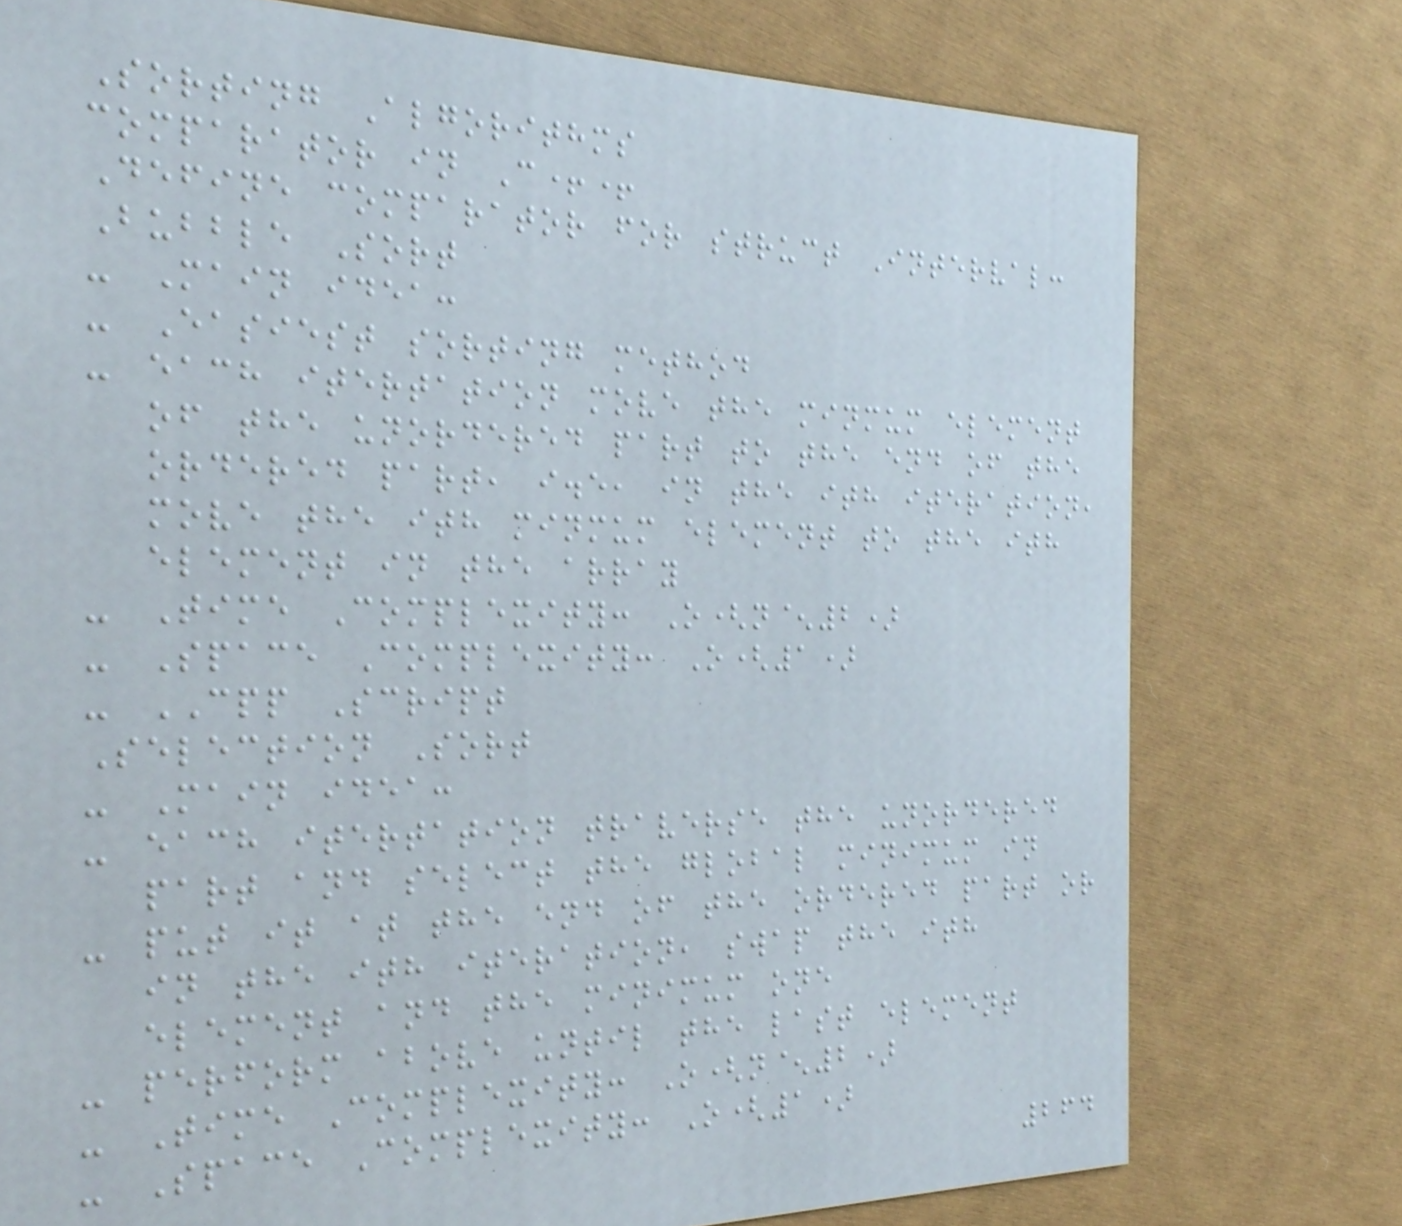Sorting Algorithms
comparator in C++
Define comparator for struct Interval:
Bubble Sort
- Main idea:
- Easiest sorting method
- each itertation move the minmum element
of the unordered part to the end of the
ordered part, i.e, in the ith iteration,
move the ith minmum element to the ith
element in the array
- Time Complexity: O(n^2)
- Space Complexity: O(1)
- CPP Script
Selection Sort
- Main idea:
- each itertation traverse the unordered
part and select the global minimum in
- put it at the end of the ordered part or
in the ith iteration, swap the ith
element and the minimum one
- perform above until the last element
- Time Complexity: O(n^2)
- Space Complexity: O(1)
264
